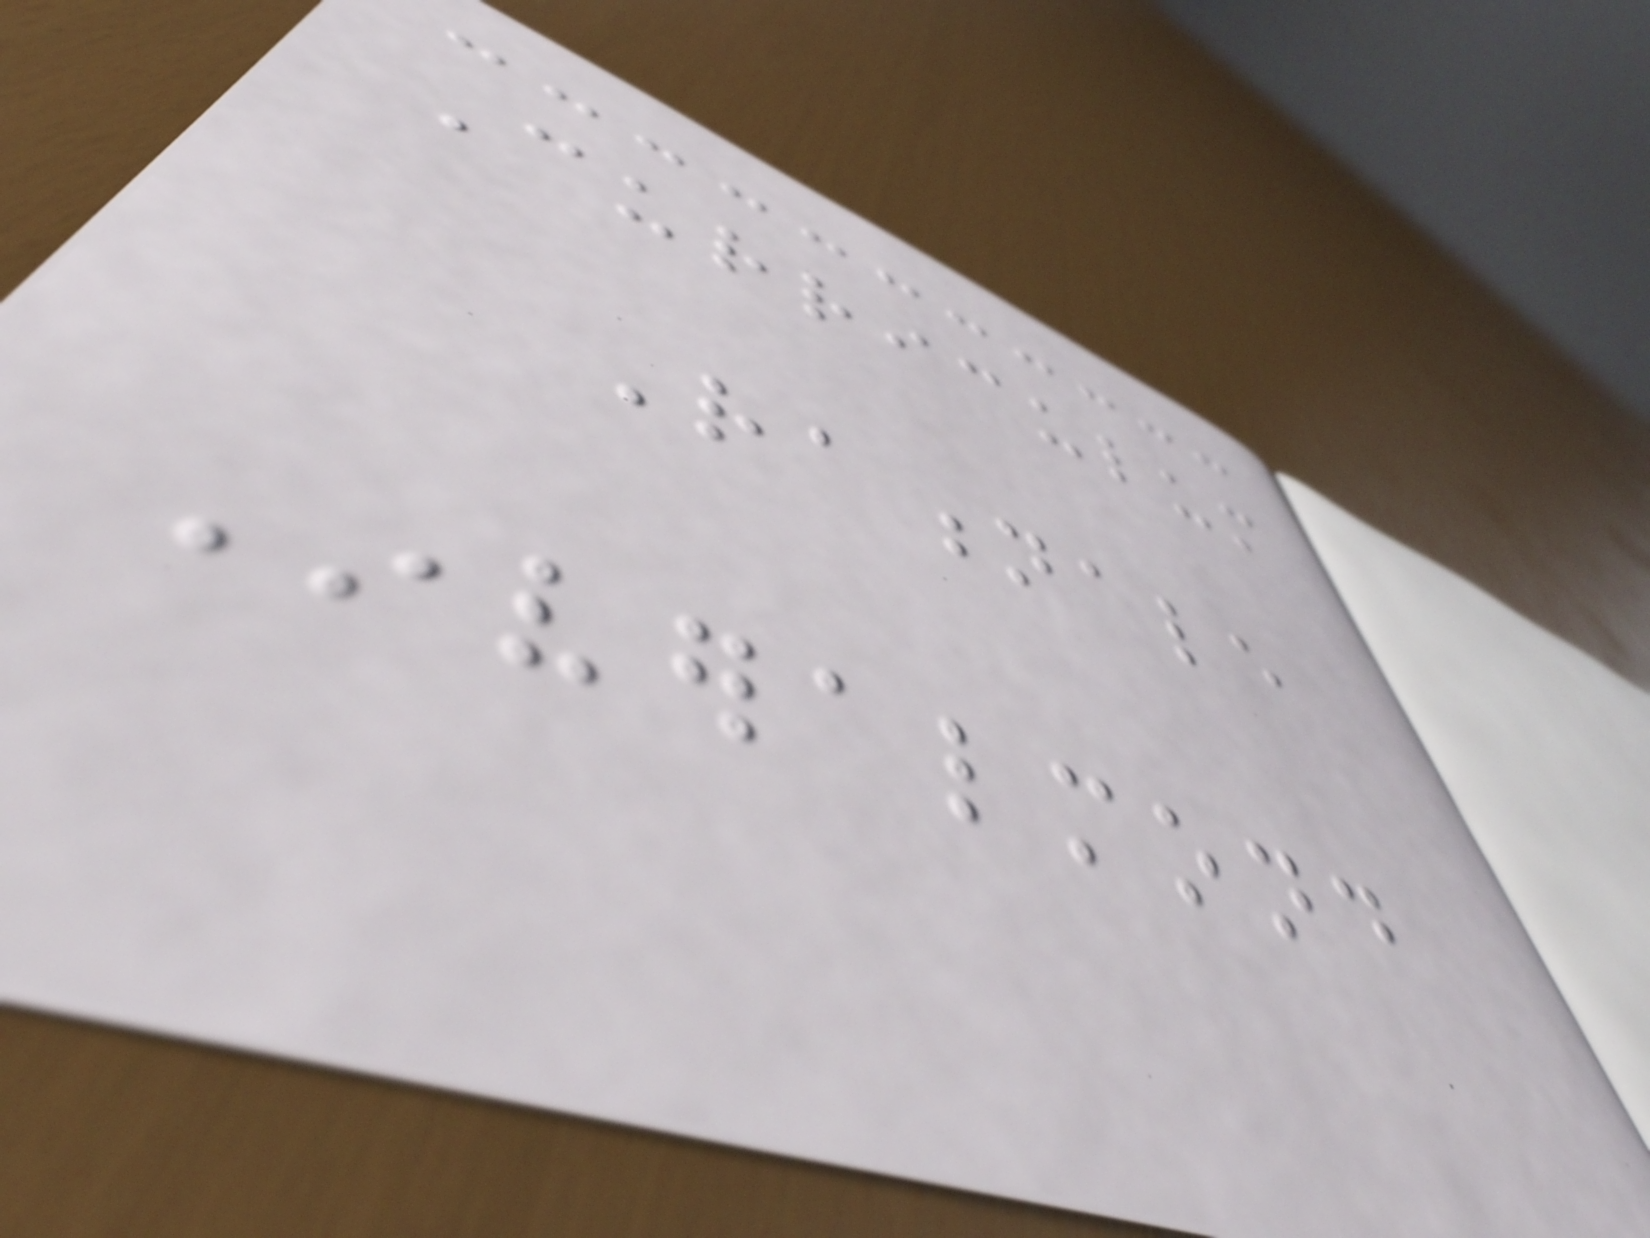Curriculum
Rationale
Inveralmond
